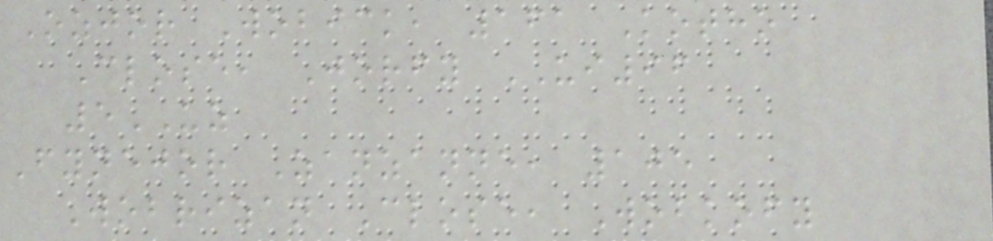Ozjor Wobick, 161 Kotho
Close, Jorfy UI96
5UZ
Fynejor Zanzanne, 105
Wobrizan Close, Wobkofy
